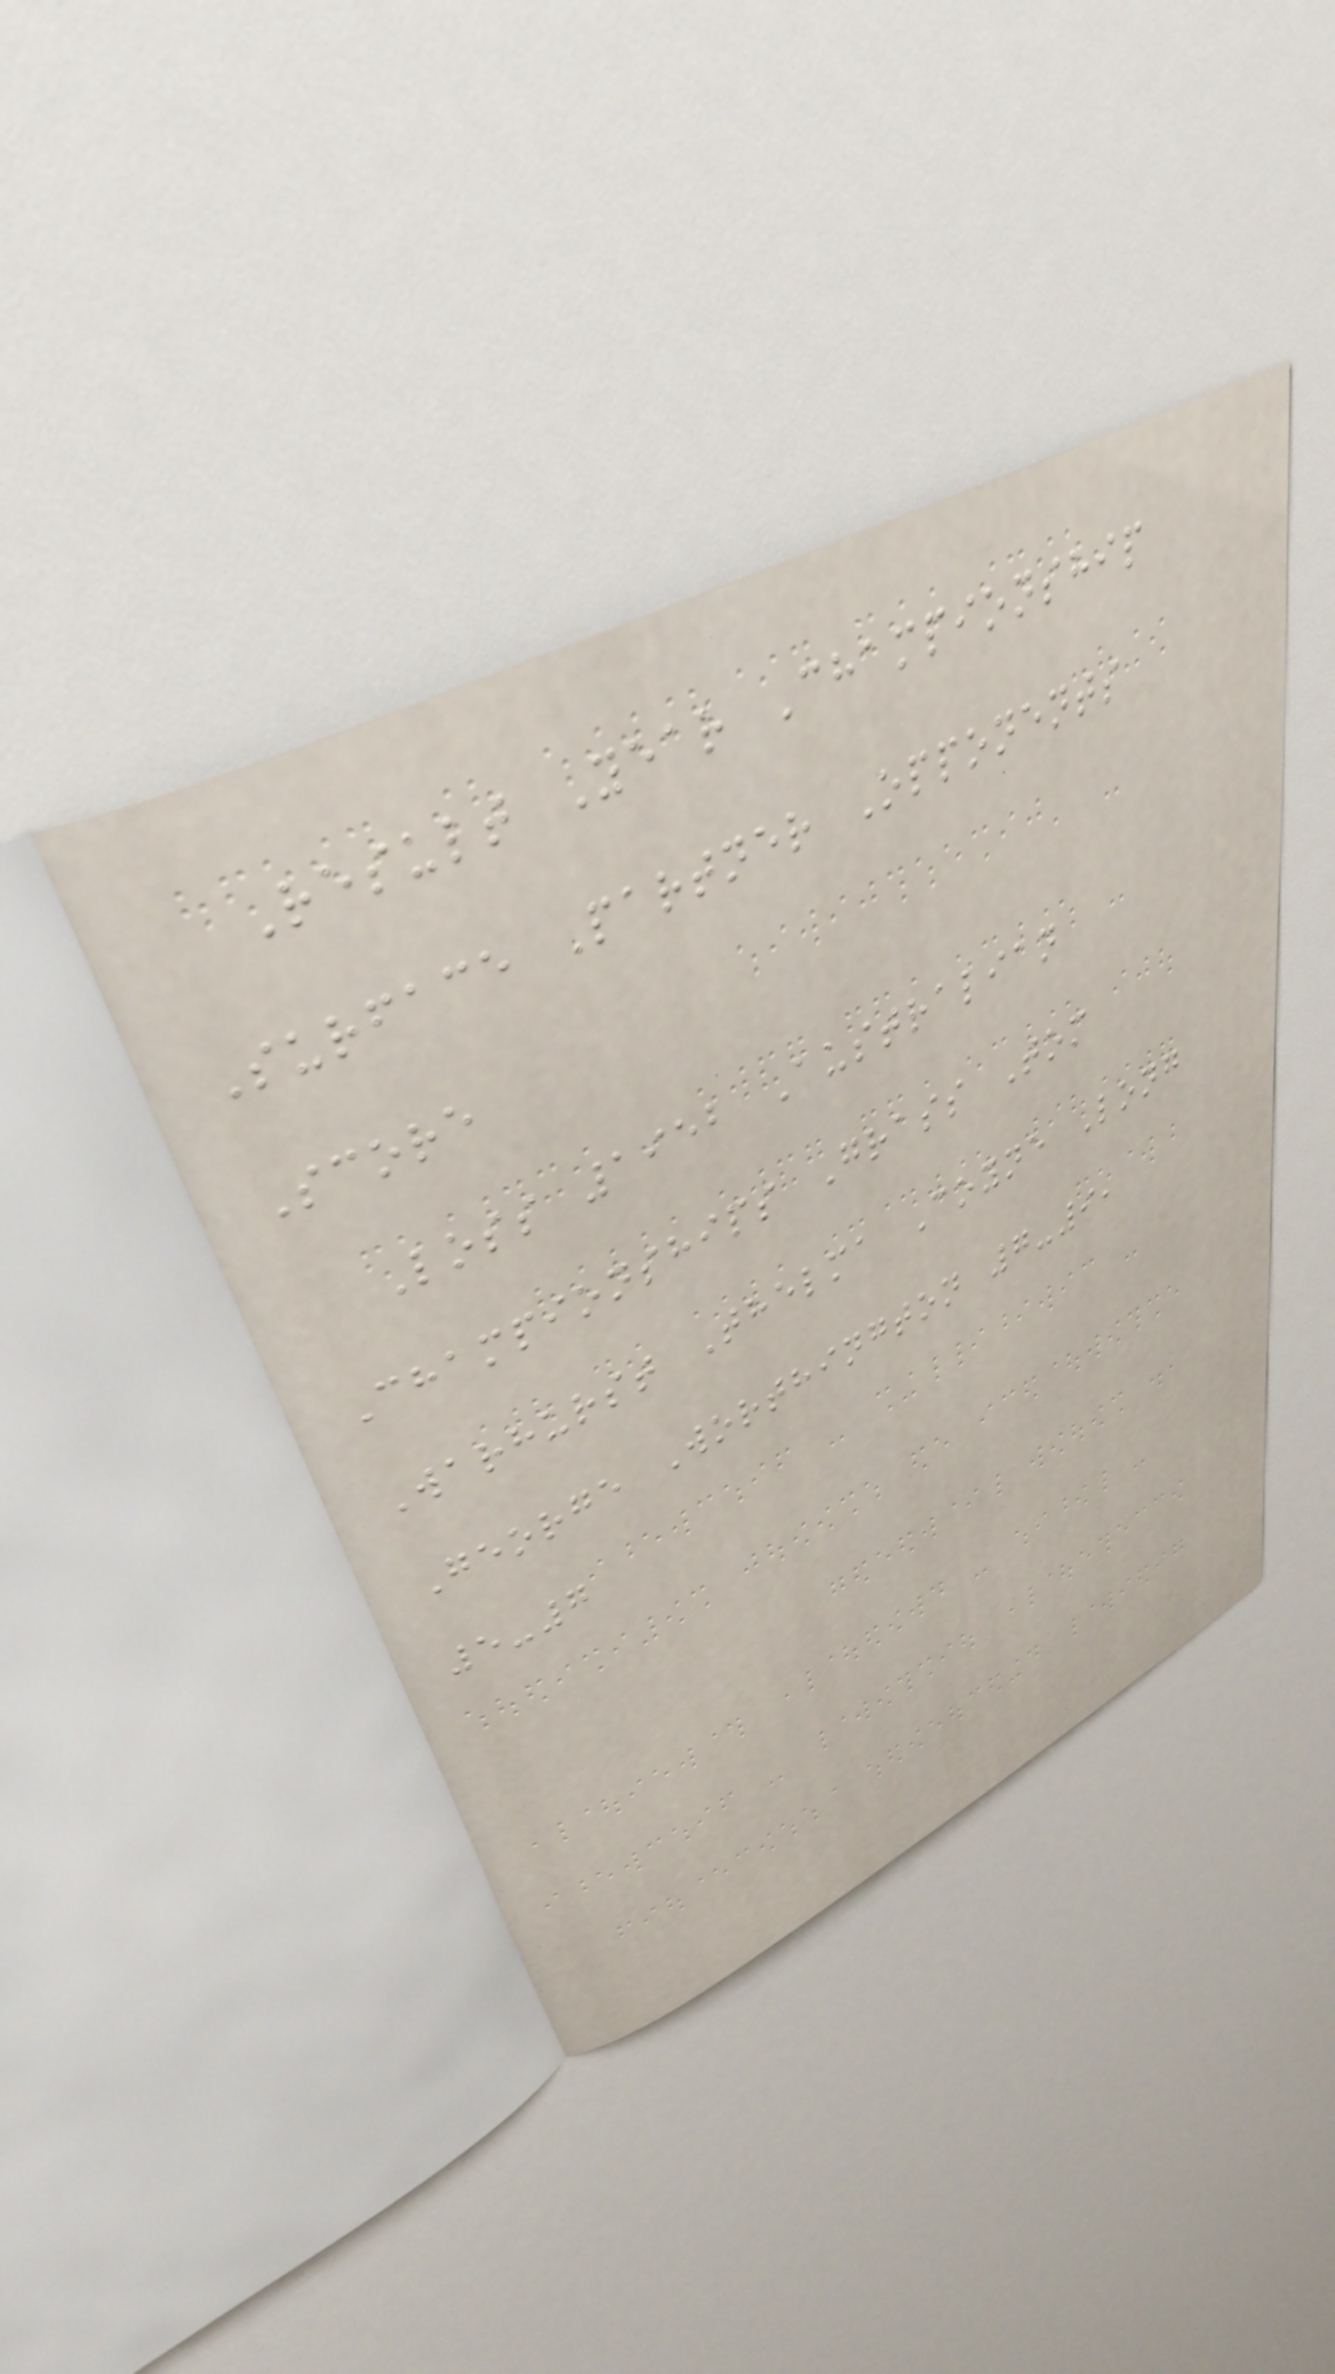Result Year Championship
Surface Partner Opponents
Score
Loss 1952 Australian
Championships Grass Tom
Warhurst Thelma Coyne Long
George Worthington 7-9,
5-7
